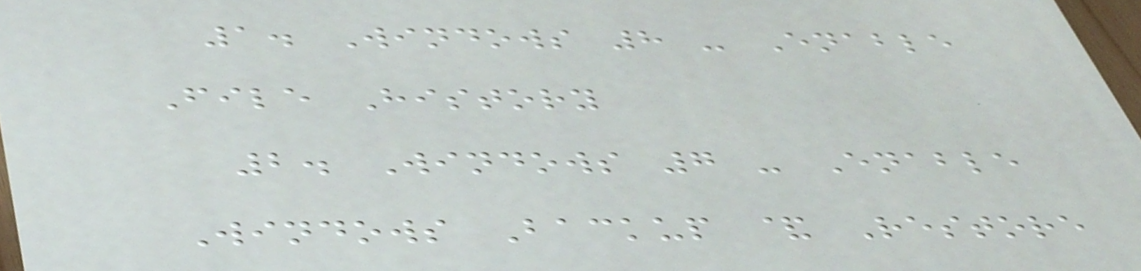1. Windows 8 - Enable
File History
2. Windows 7 - Enable
Windows Backup & Restore
